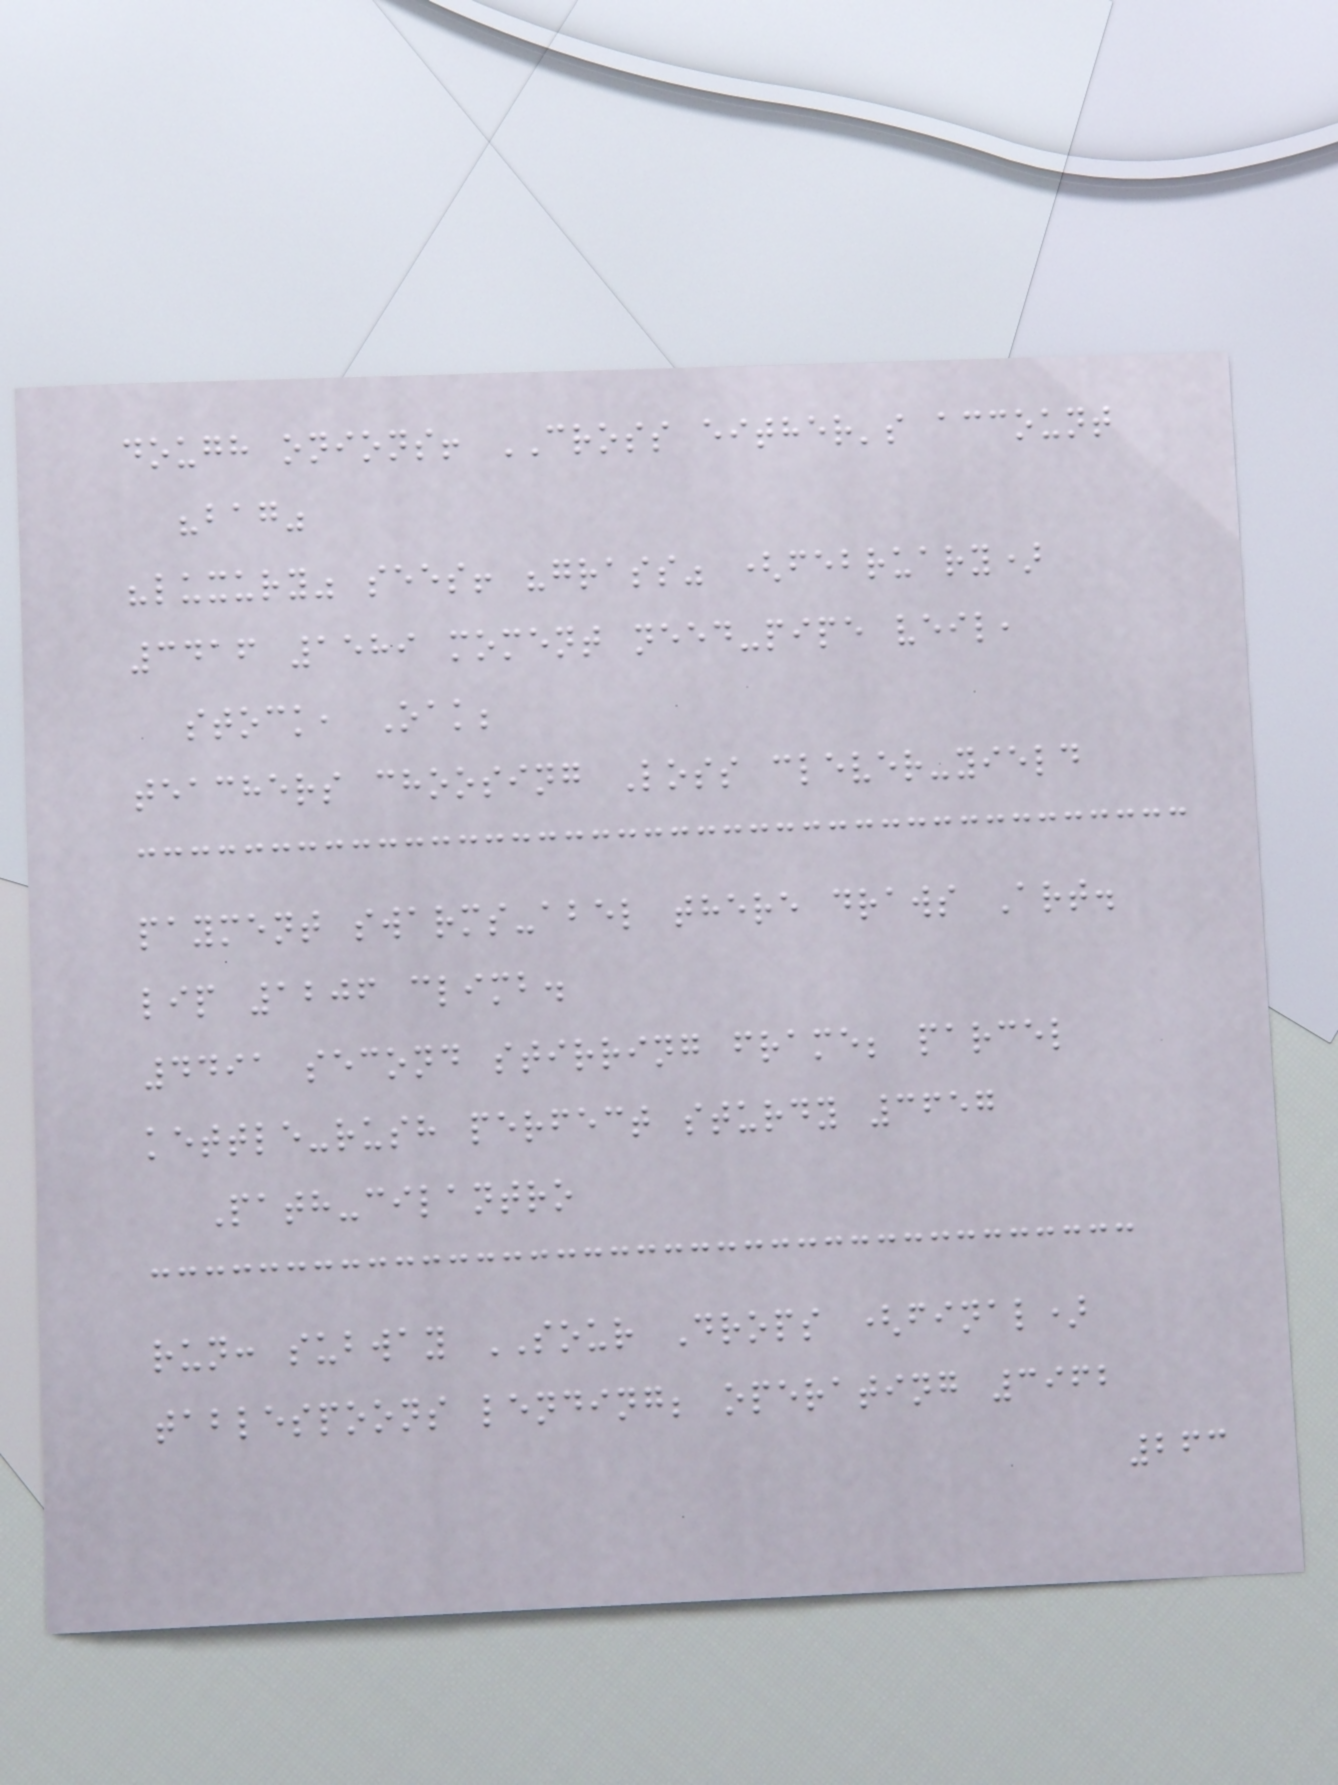dough onions! CROSS either's account
"bag"
"luxury" sees! "grass" (february)
3416 1589 moment need-pipe veil,
stock, Oak;
teachers choosing Loss clever-yield
payment swarms-abel there draws Art.
lip 1206 climb.
4491 second stirring frame; parcel
kettle-rush perfect sturdy 3657
Path-cilantro
run: subway SOUR Drops (final)
tablespoons lending; operating 3962
263
